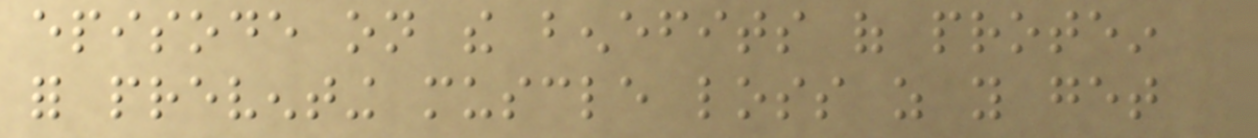episode on the benefits of protein
for preventing muscle loss as you get
